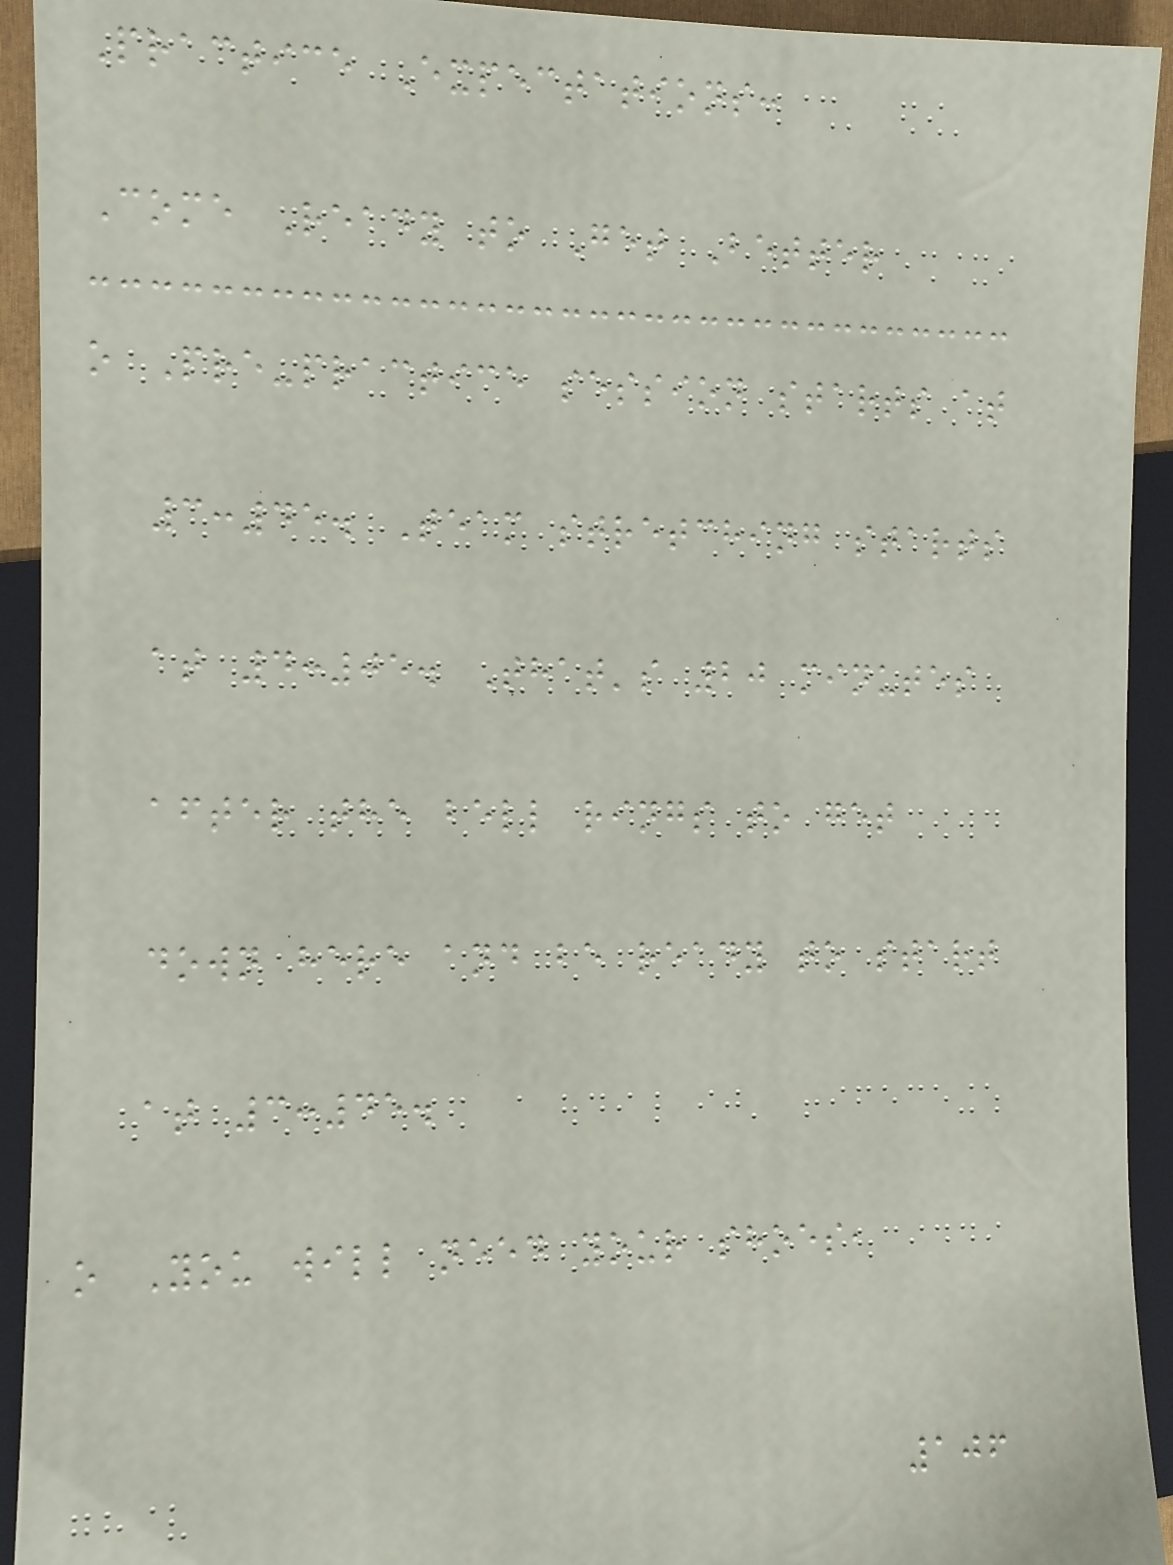Practice Expectations:
Come Ready to Get Better
o Pre-practice session starts at
3:45. Team stretching starts
at 4:05. That's 20 minutes
after the bell rings to get
down here and be ready to start
at 3:45.
o You will need your shoes,
106
